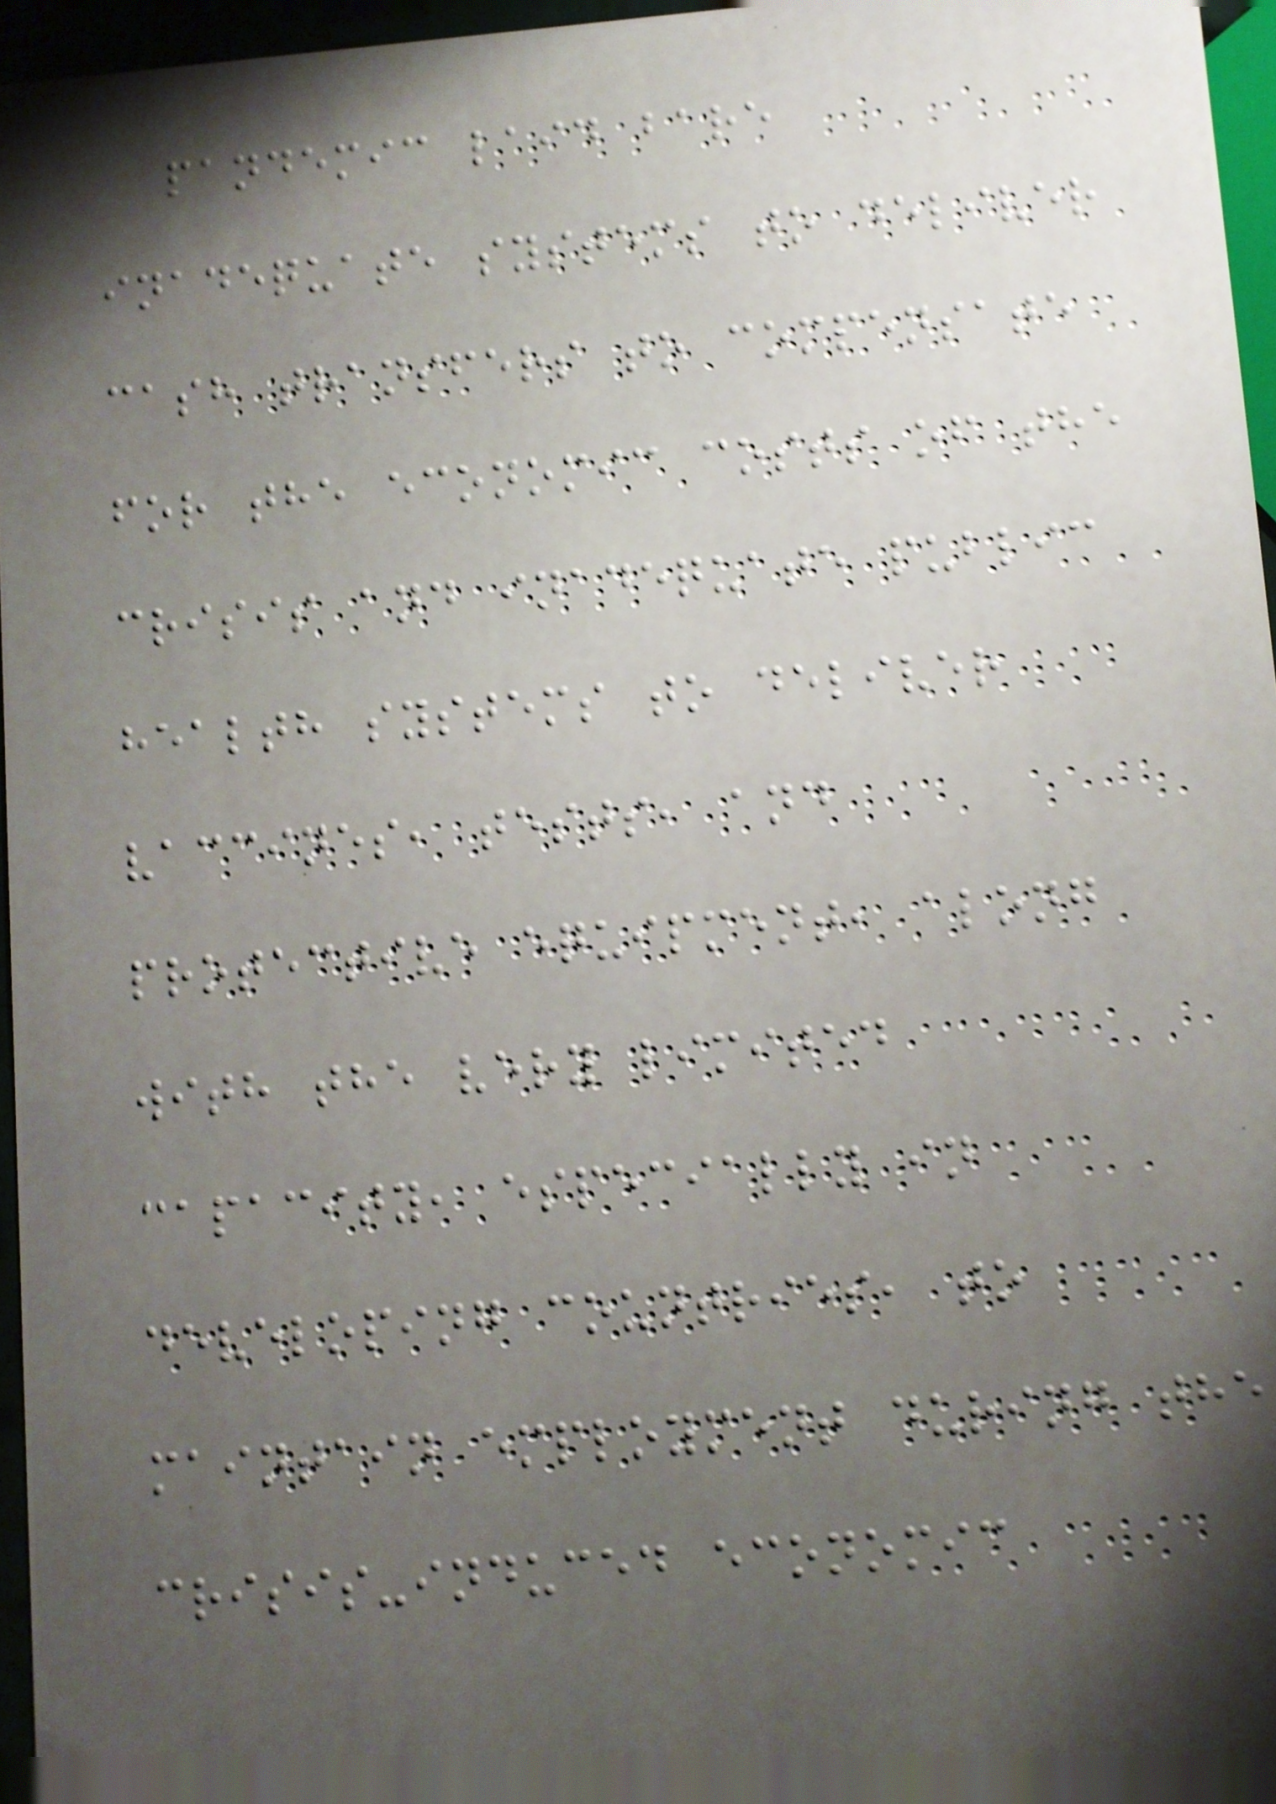pandemic laid bare
inadequate systems to deliver
cash transfers to compensate
for the economic costs of the
crisis and inadequate public
health systems to deliver
vaccines, tests, and
protective equipment, along
with the very limited
capacity, especially in
developing countries, to
maintain employment during the
crisis-induced economic
